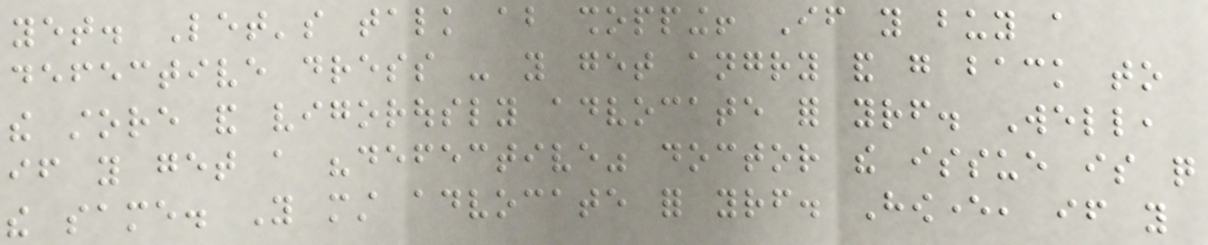yet. Let's talk about shopping! If you buy a
defective dress - you get angry and go back to
the store and vigorously advocate for yourself. Well,
if you get a "defective" doctor the issue is quite
the same. You must advocate for yourself. However, if you
